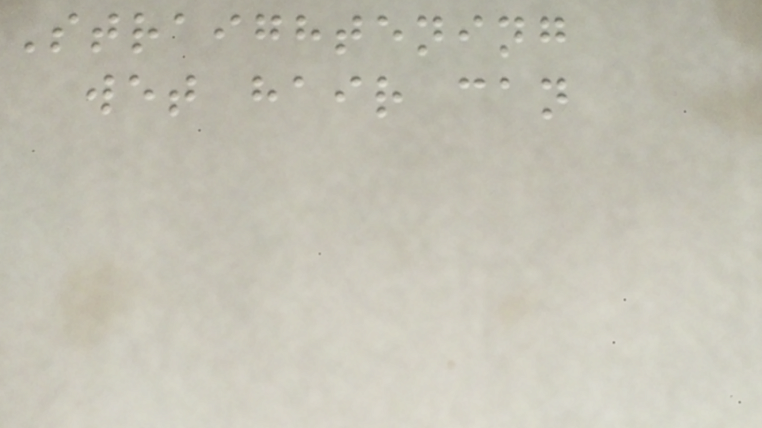Straightening
wet hair can
